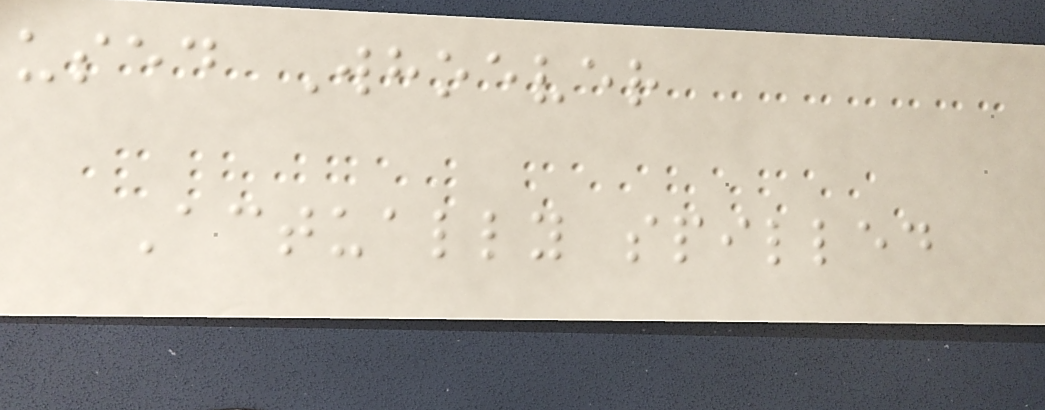used Whoever
Actually spilled
